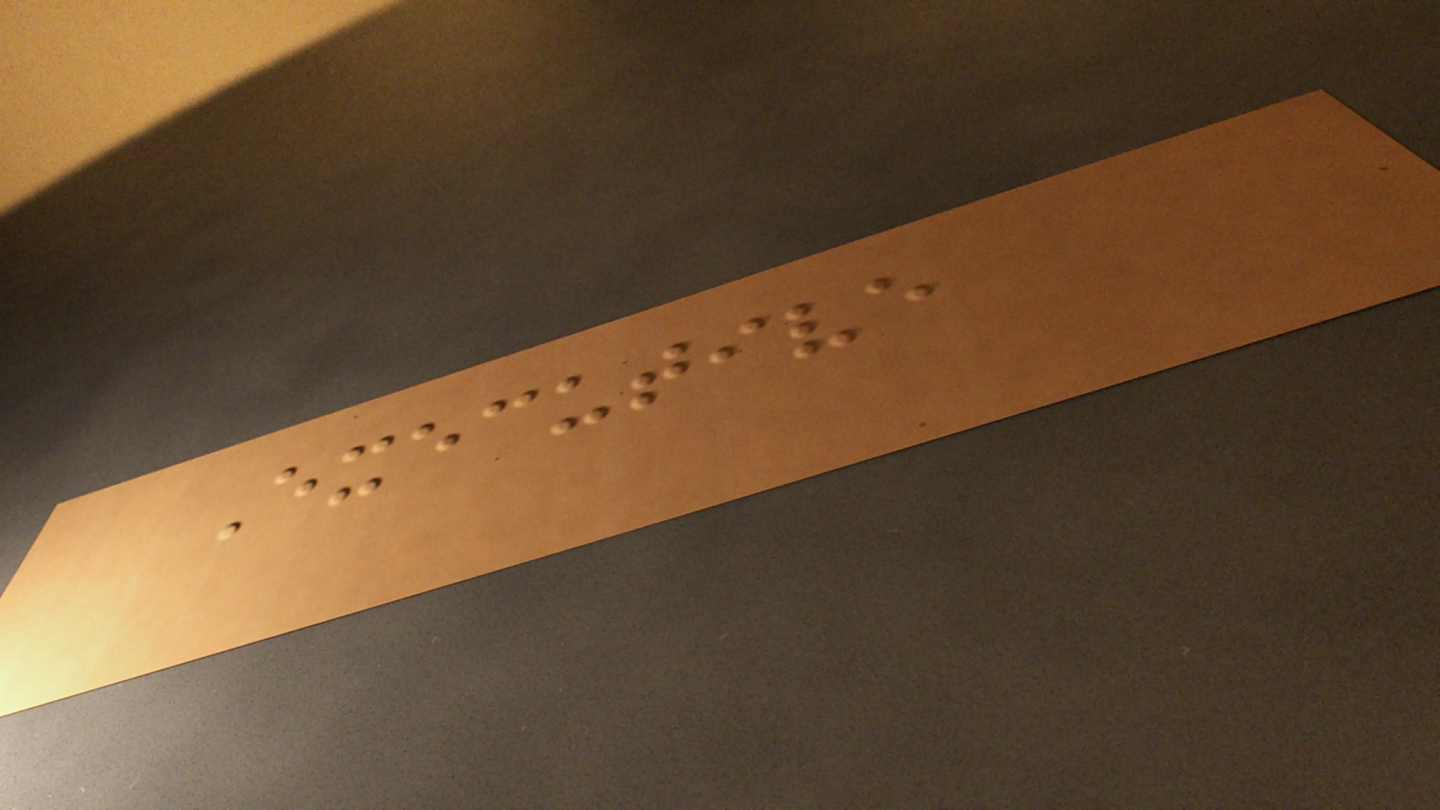Executive
